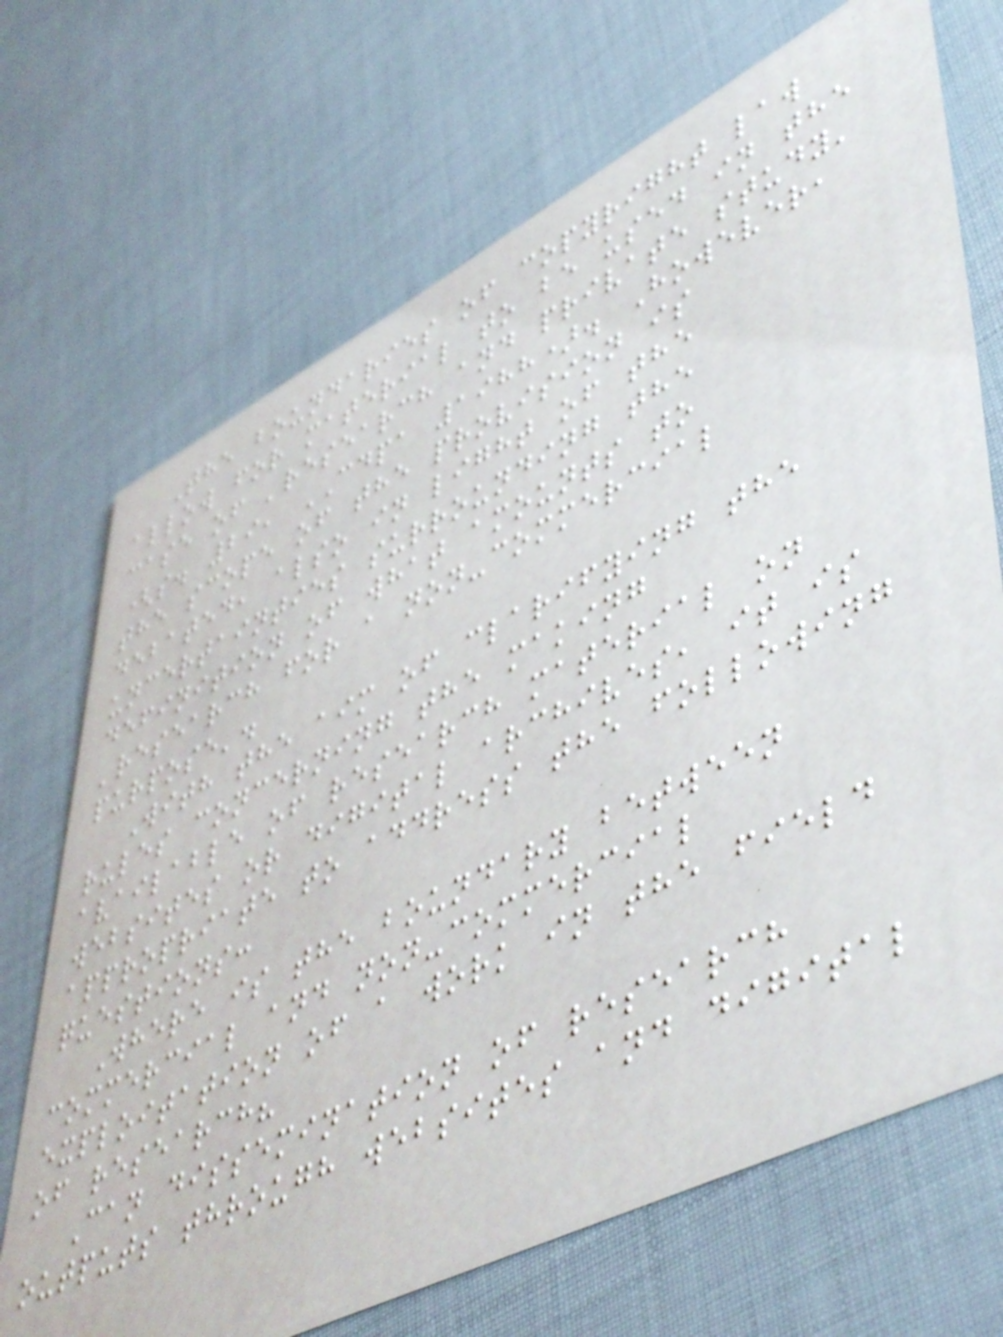The boundaries of copyright law
allow for material to be used in the
case of 'research and private study'
(s. 29, CDPA 1988). However,
the scope of the provision is
debated, also in light of the
uncertainties surrounding the
definition of what amounts to
'research for a non-commercial
purpose'.
With the aim of clarifying the
rules concerning the making
available of research material on
websites or digital archives, it is
appropriate to address the following
questions:
Where is the boundary between
commercial and non-commercial
exploitation of a work in the field
of research?
Can dissemination of research
outputs through websites and digital
